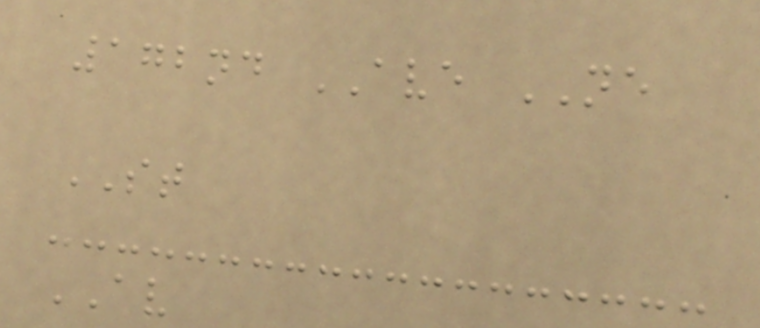172nd AVE NE
ST
AV
